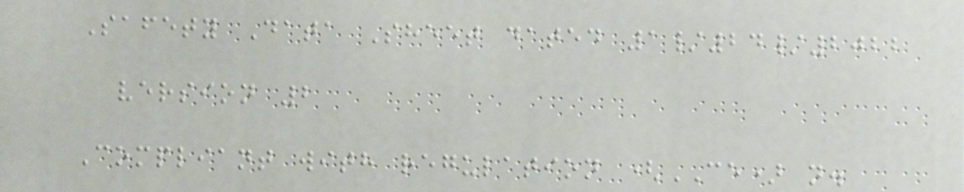Safety Data Sheet dated 1/24/2022
version 2
Compliant with regulation (CE) n.
